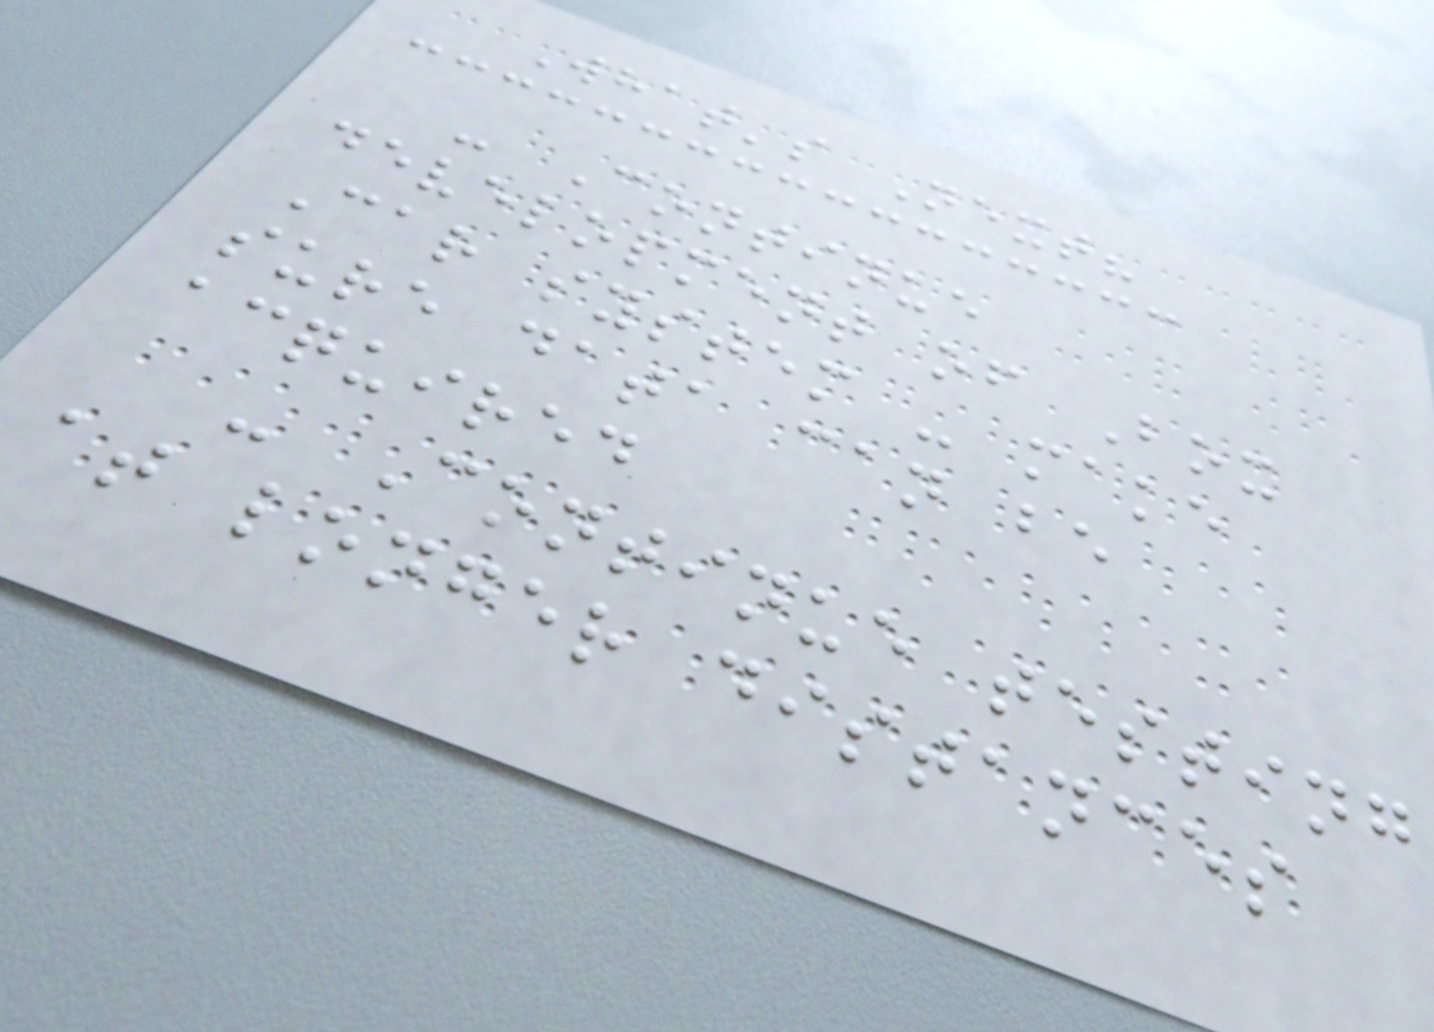What's Next?
- Continue
development of Box
Car system - make
sure data can be
acquired
- Continue testing
at longer distances
